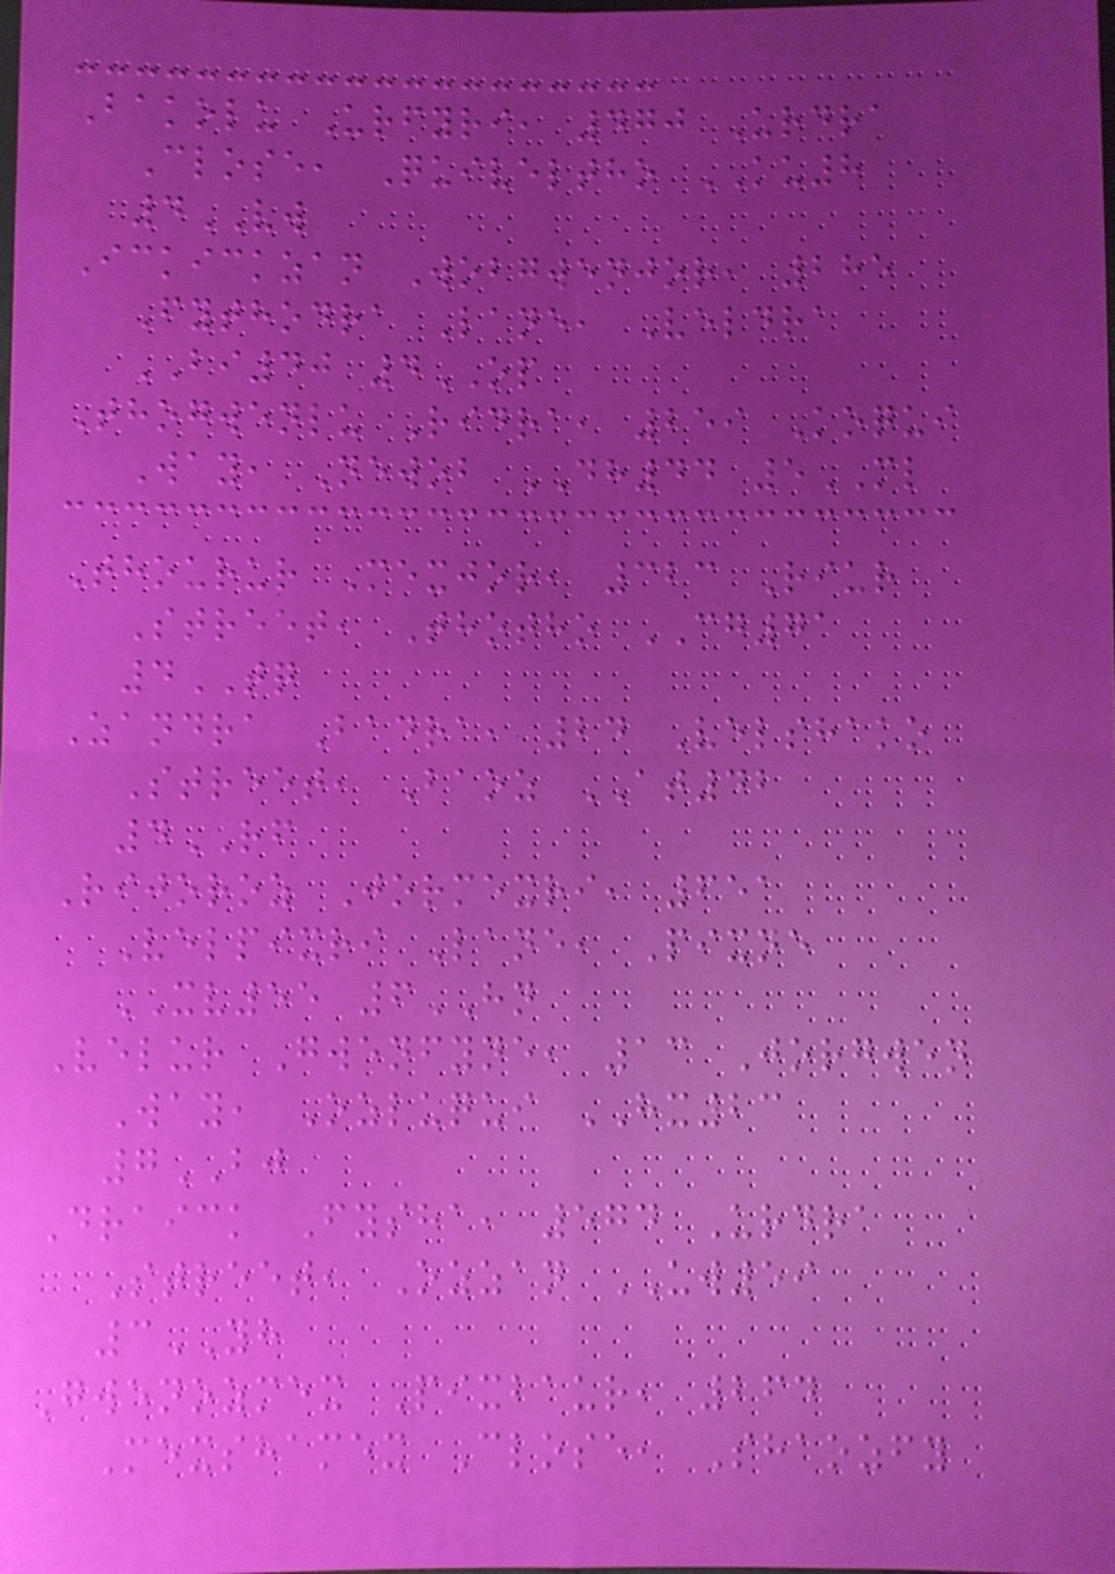Bakolu Urfyri, 470 Urdra
Close, Quiveltho KU8
4VW
Ickickzan Wobgwenjor, 285
Fythodra Lane, Veldra
BI40 4OP
Thogwenlu Ridra, 259 Koqui
Way, Newob DH44 5ML
Thourur Mexjor, 323 Riur
Street, Thotho CG71
4TQ
Zandra Badra, 24 Velshako
Street, Baoz AT42
4RF
Rijoroz Jormexri, 651
Velpixri Lane, Pixne
XV55 6HN
Velur Gwenfyne, 13 Jorgwen
Way, Ozluqui HX23
7BJ
Draick Fysha, 574 Urdra
Street, Ozzan UW59
3YH
Gwenozmex Pixbaur, 264
Mexshamex Close, Shaozfy
